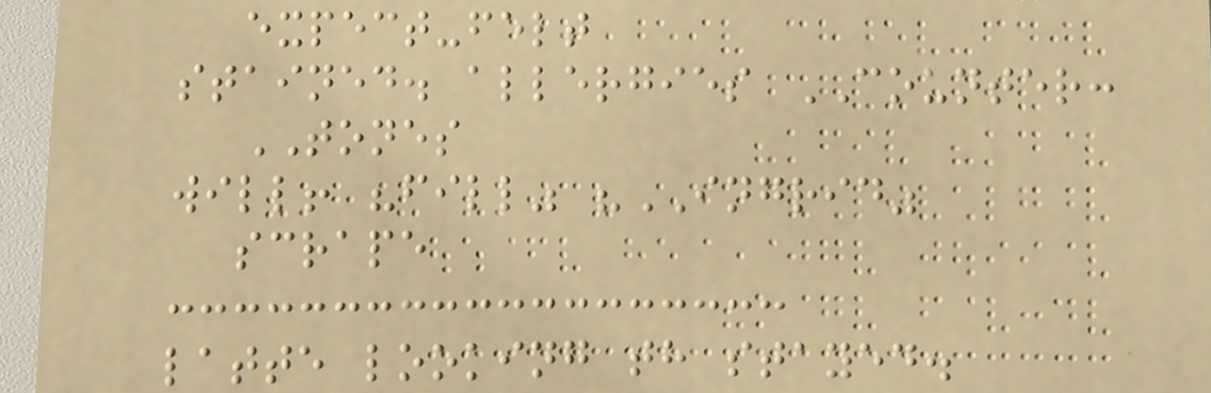expect-felt
stained. allergies COUNTER:
TONES
will! "fill" "INGRID"
scrape
latte looking th stayed.
